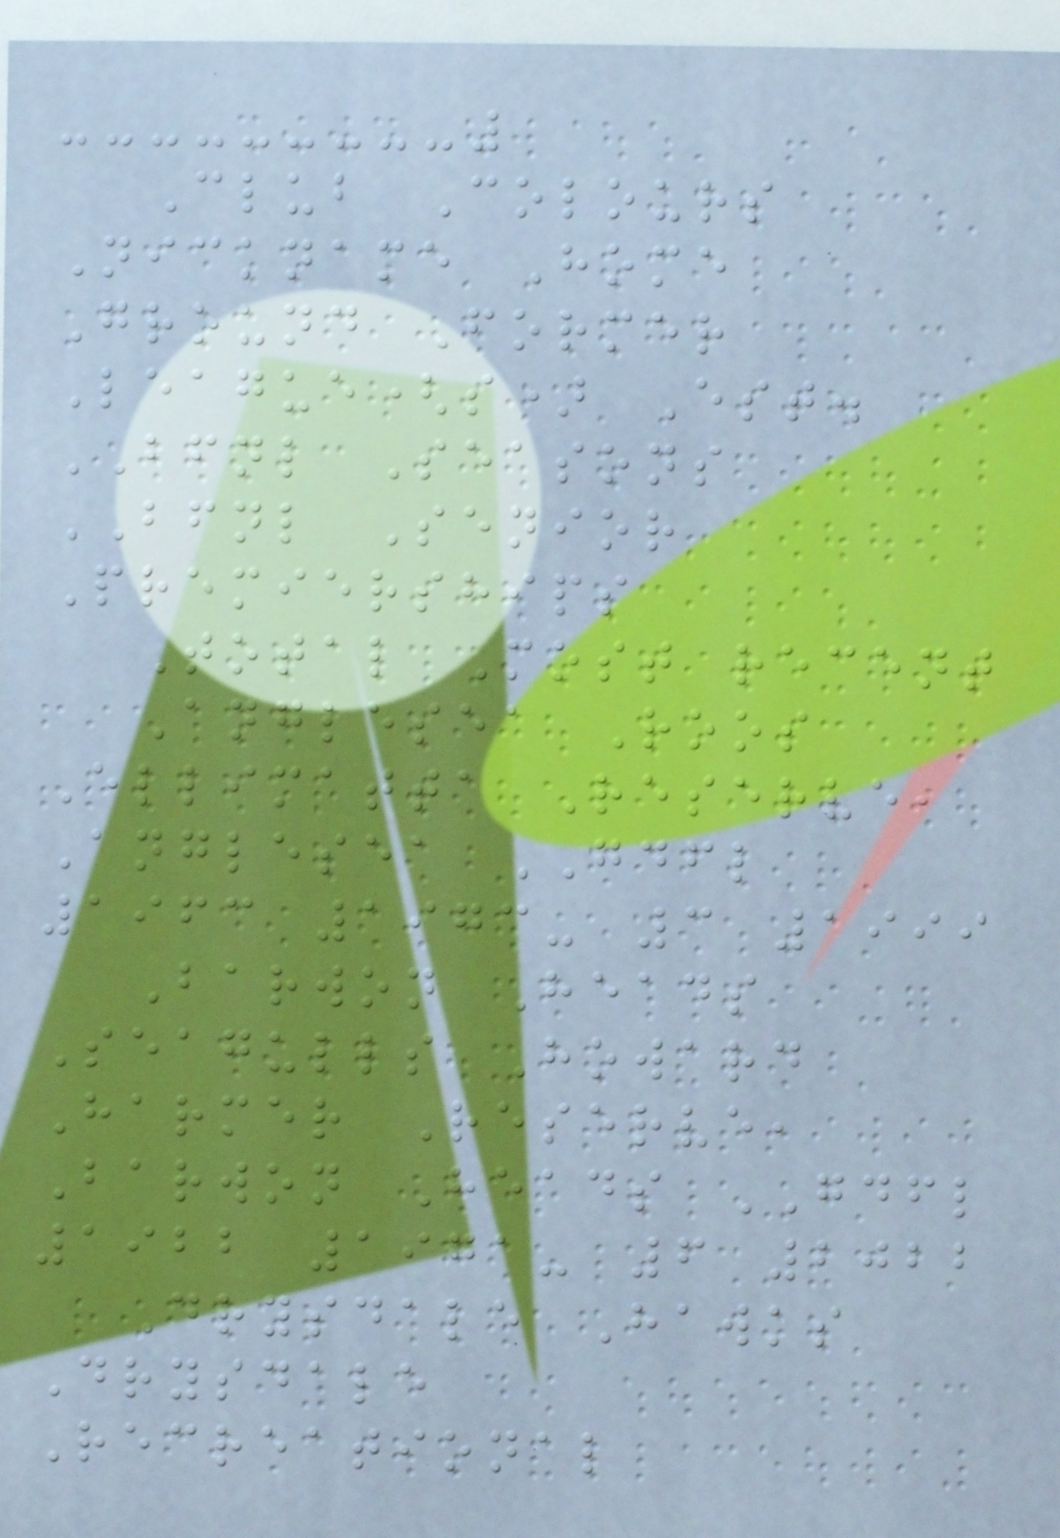Club Colours
Nickname Home
Ground Former
League(s) Est.
BFNL Seasons
BFNL Senior
Premierships
Total Most recent
Anglesea Roos
Ellimatta Reserve,
Anglesea GDFL
1963 1973- 3 1999
Barwon Heads
Seagulls Howard
Harmer Reserve,
Barwon Heads GDFL
1922 1971- 6 2022
Drysdale Hawks
Drysdale
Recreational
